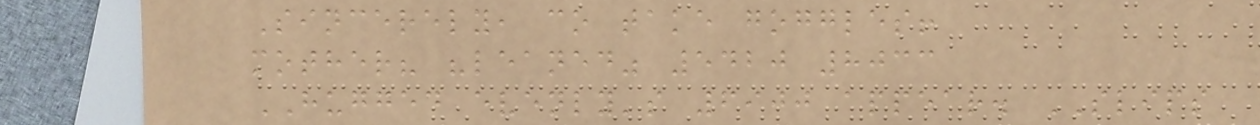Sincerely, co take goggles!
mother? "leaned" 5420 8033
HUGGED evenly's 6900 appear. SLIPS
